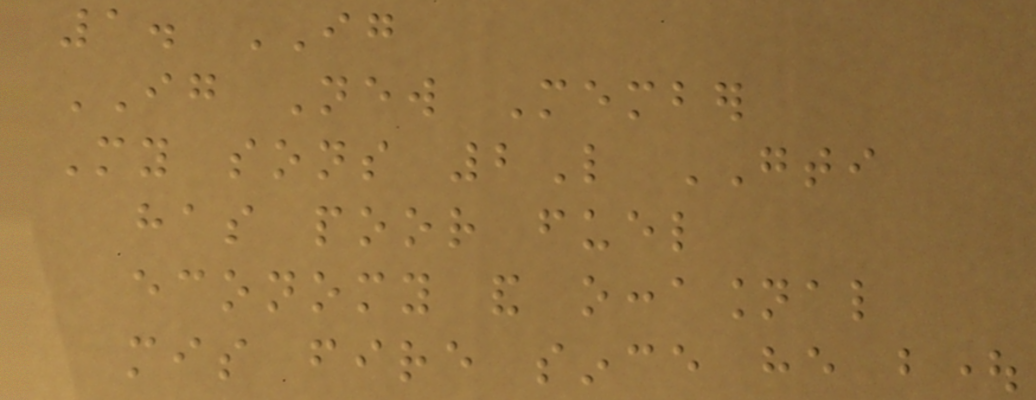1. IG
IG New Member
My sons 2L GTI
has poor fuel
economy and occasional
mis fire since he bought
